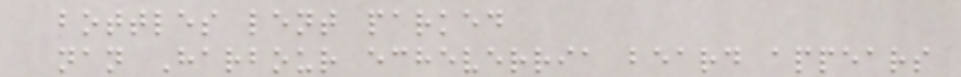bottles lent parked
nan Harbour echeverria beard appears
